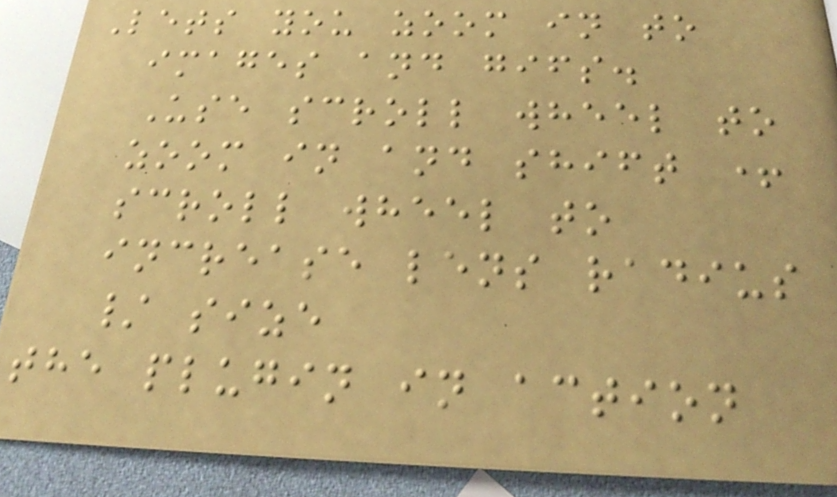Lets you zoom in to
images and gifs.
Use scroll wheel to
zoom in and shift +
scroll wheel to
increase lens radius
/ size
the plugin in action
